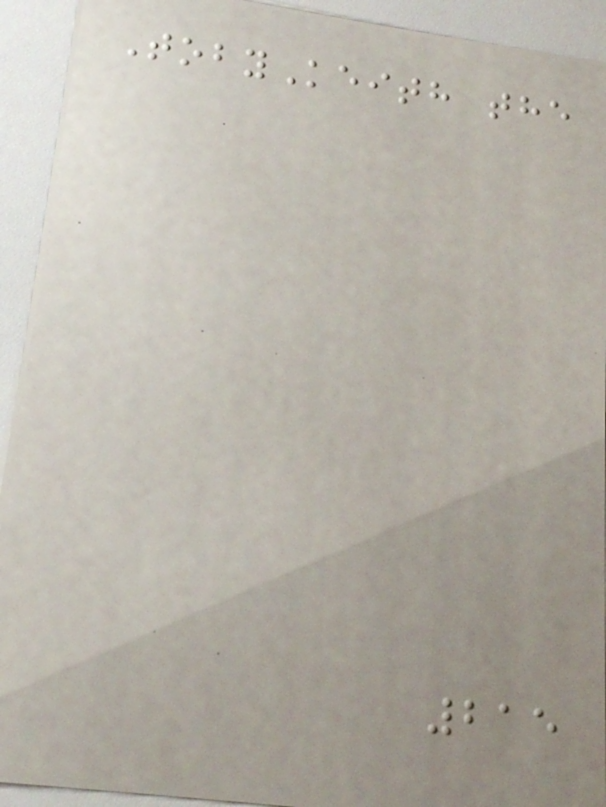TobyKeith the
215
